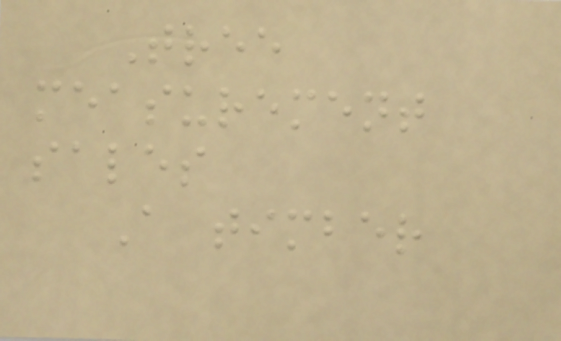Tree
measurement
sales
A timber
